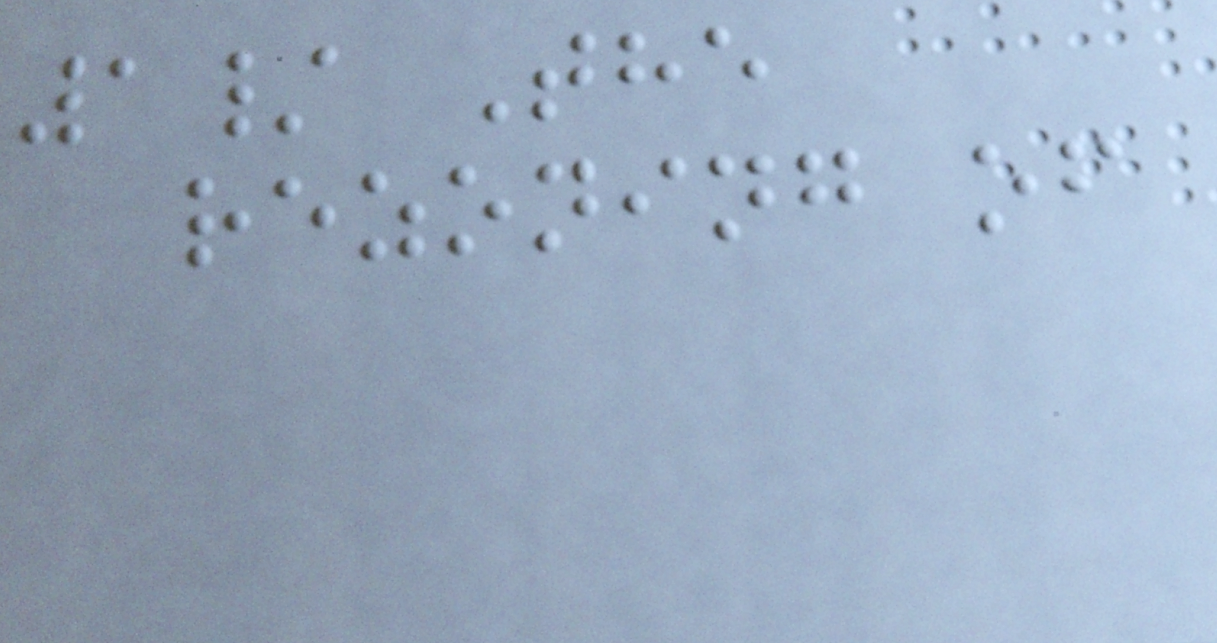1/ The
rezoning of
